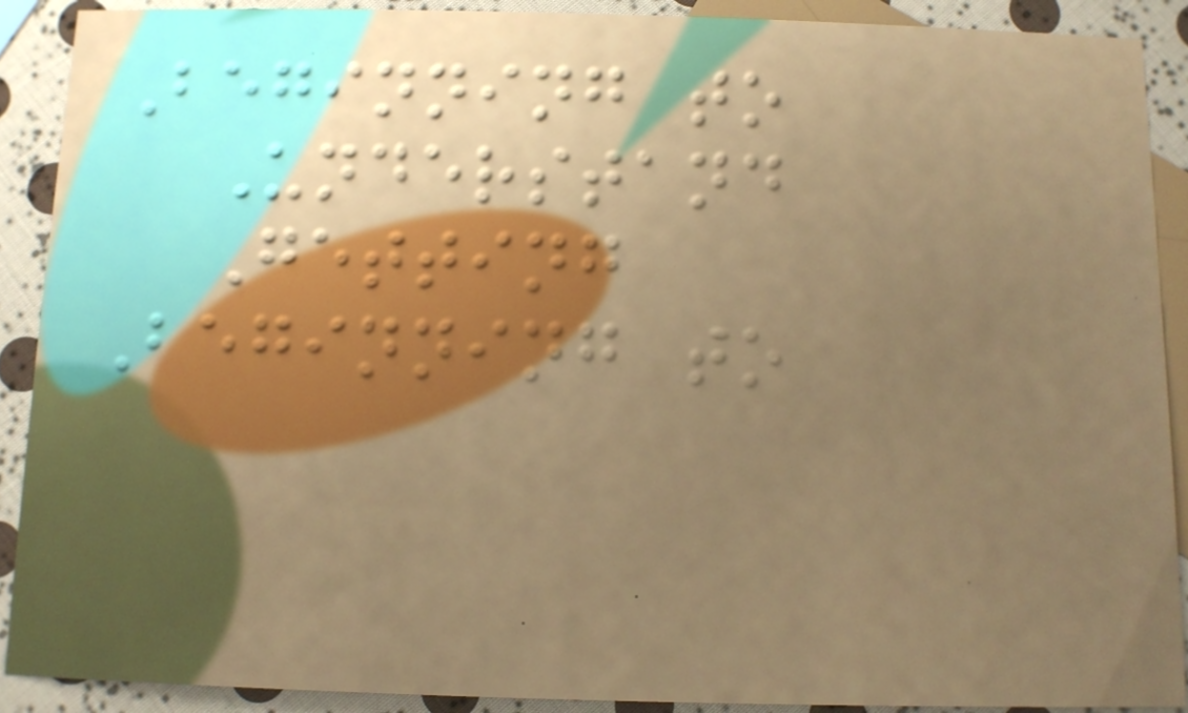Beginning to
Understand
Getting
Beginning to
